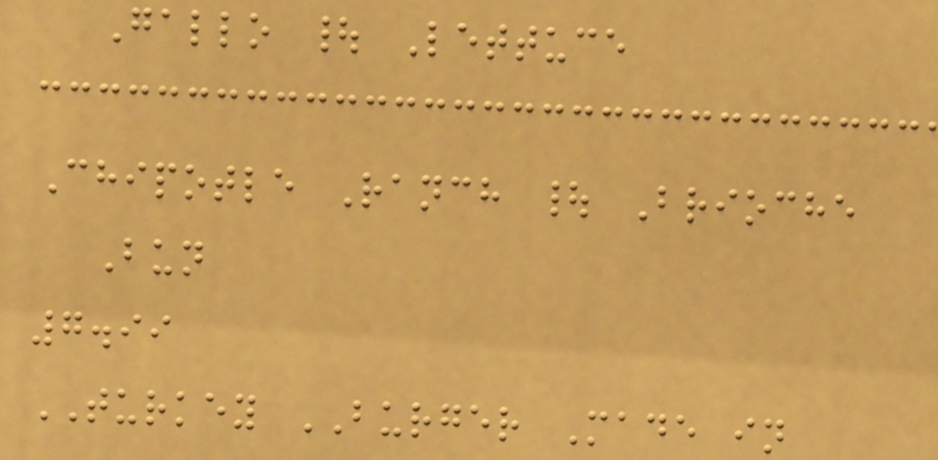Gallo | Lettuce
Chipotle Ranch | Brioche
Bun
7.99
TURKEY BURGER Made in
